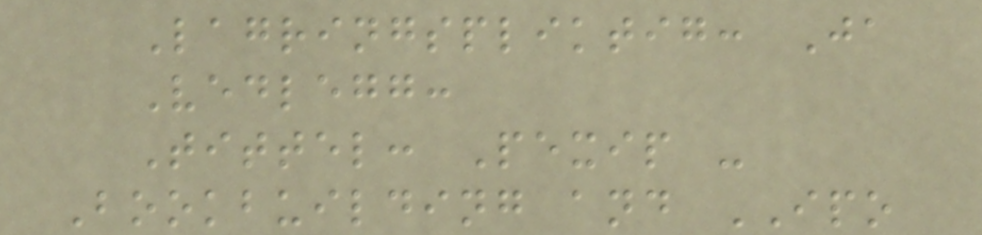Lagringspliktig: Ja
Vedlegg:
Tittel: Pexip -
Bookbuilding and IPO
